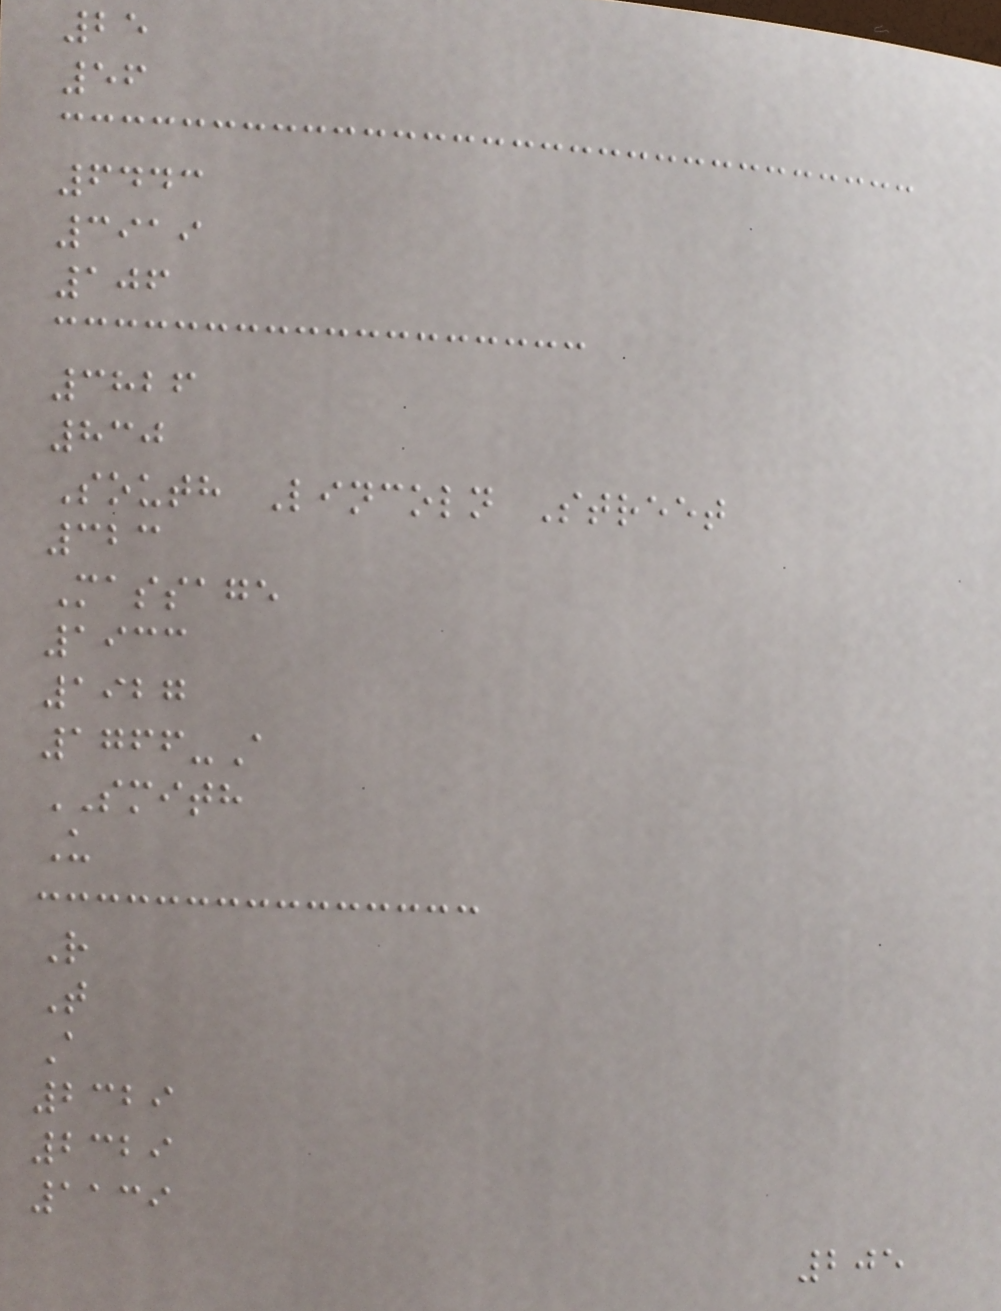25
56
6443
3919
106
3826
830
South Lincoln Street
323
Massage
1933
1927
1766-A
SMITH
U
R
T
A
2329
2329
1139
205
